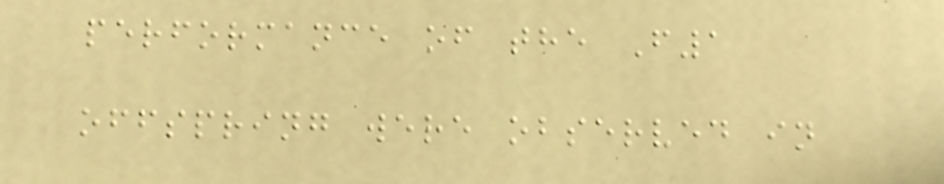performance of the F1
offspring were observed in
